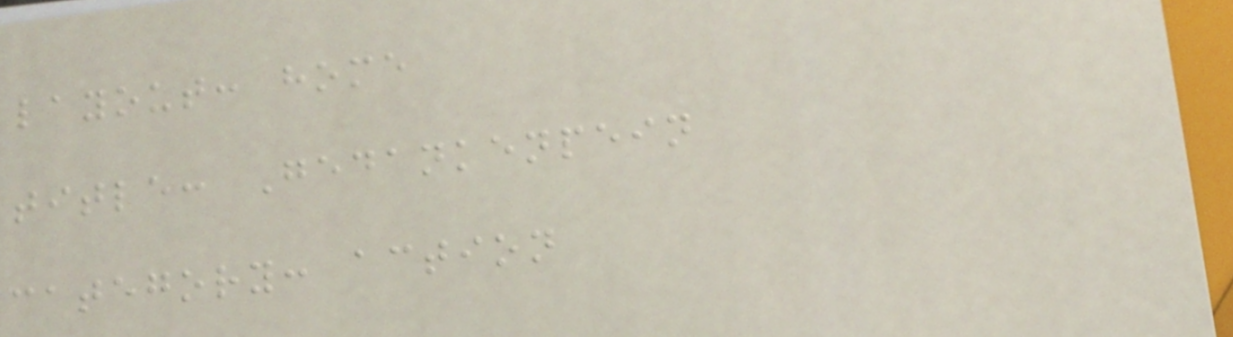layout: home
title: Gedankenpein
category: action
